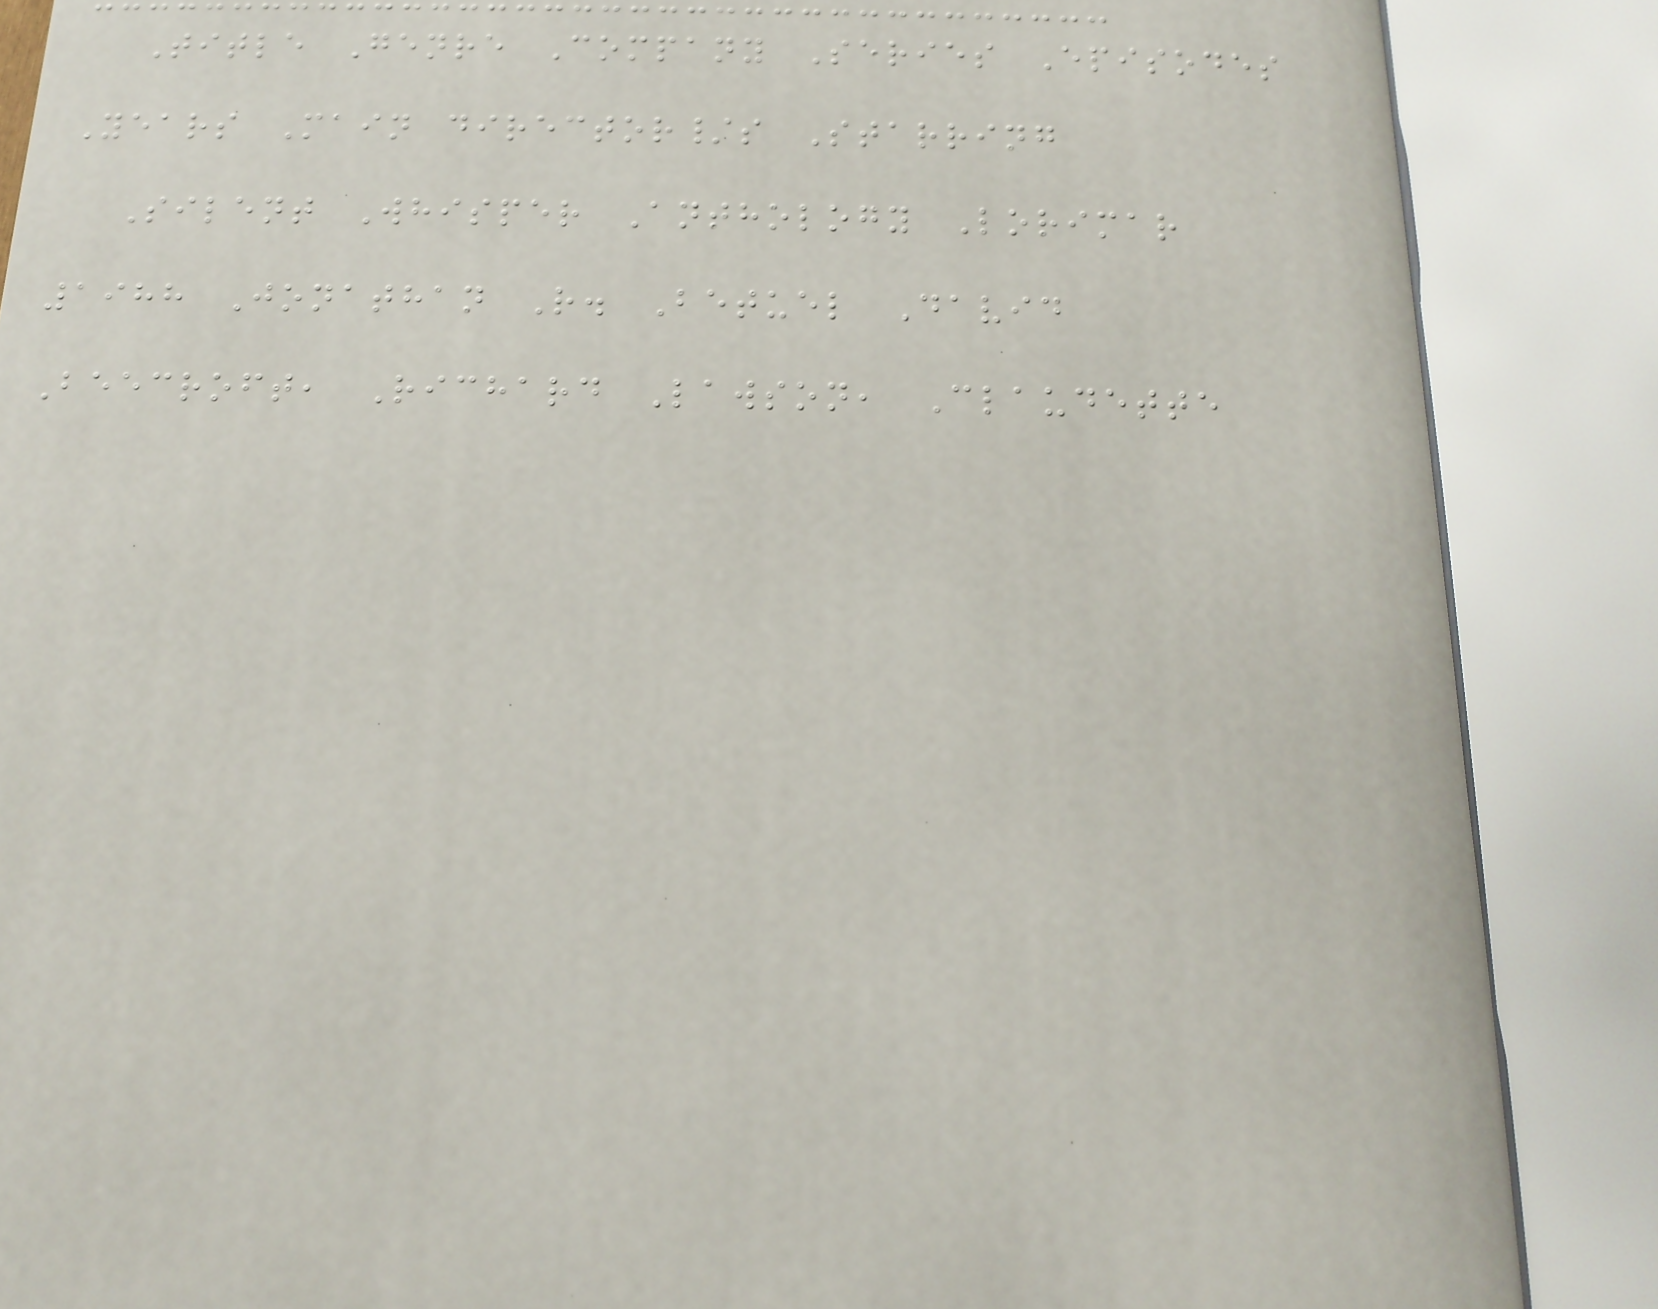Title Genre Company Series Episodes
Years Main director/s Starring
Silent Whisper Anthology Lorimar
1988 Jonathan R. Betuel David
Beecroft, Richard Lawson, Claudette
